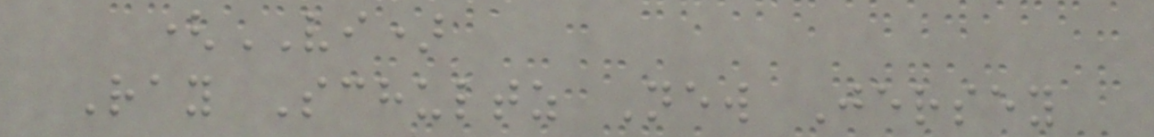(VI)
Ray Schultz New Jersey
